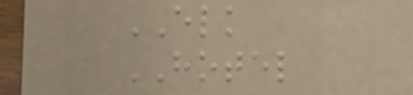ELK
HOTEL
